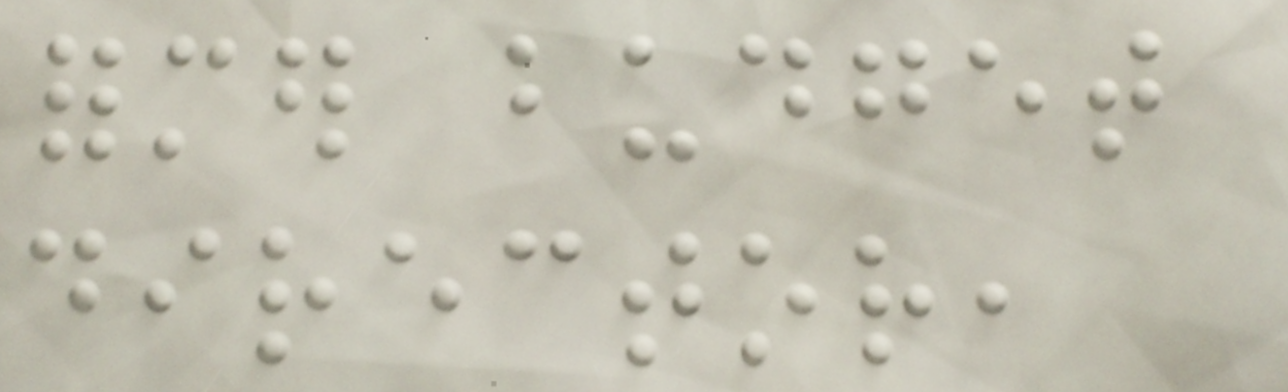former budget
director,
